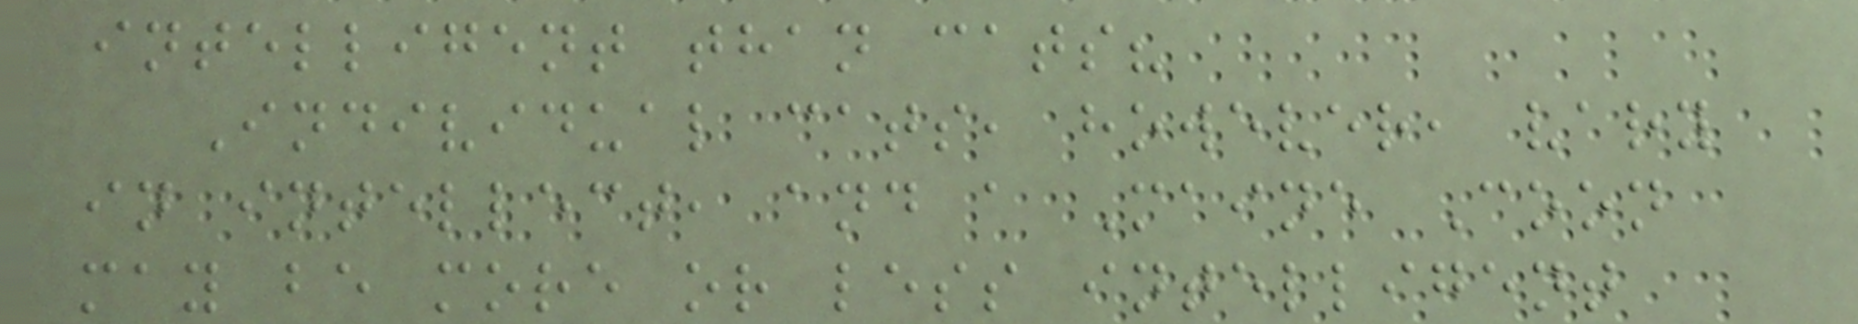intelligent than cats?
Individual cats, however, vary
in intellect, and a Maine Coon
may be more or less intelligent
